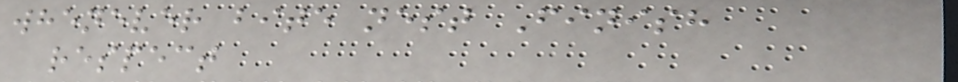whenever bite nest Finish
respect
